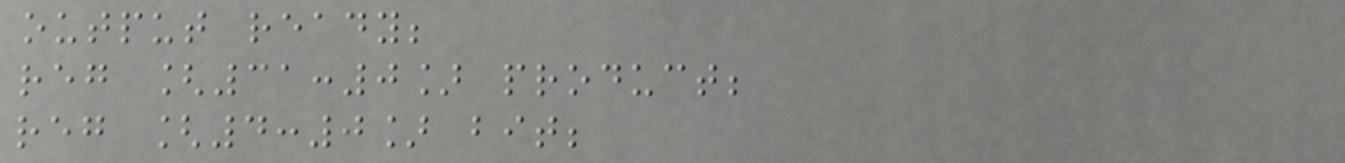output ready;
reg [31:0] product;
reg [4:0] bit;
